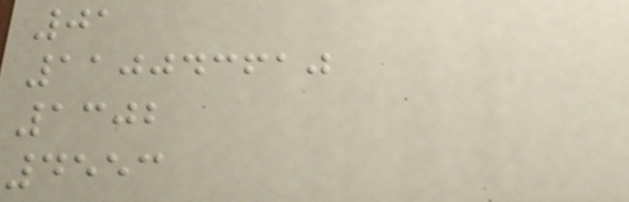01
110043610
1302
4553
